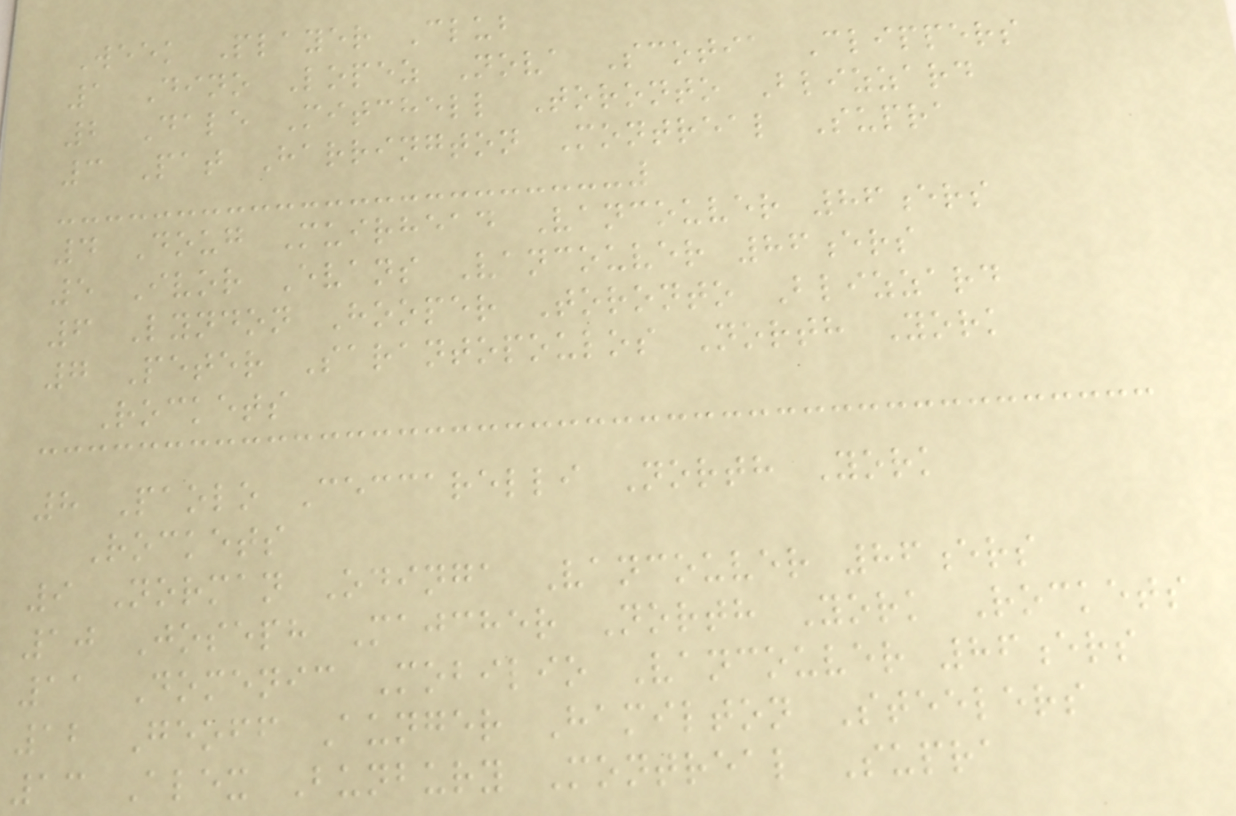Week Player Club
1 Dino Lopez Nova Scotia Clippers
2 Dale Mitchell Toronto Blizzard
3 Pat Harrington Montreal Supra
4 Doug Muirhead Vancouver 86ers
5 Ivor Evans Vancouver 86ers
6 Lyndon Hooper Toronto Blizzard
7 Peter Sarantopoulos North York
Rockets
8 Paolo Ceccarelli North York
Rockets
9 Norman Odinga Vancouver 86ers
10 Joseph Majcher North York Rockets
11 Domenic Mobilio Vancouver 86ers
12 Geoff Aunger Hamilton Steelers
13 Alex Bunbury Montreal Supra
